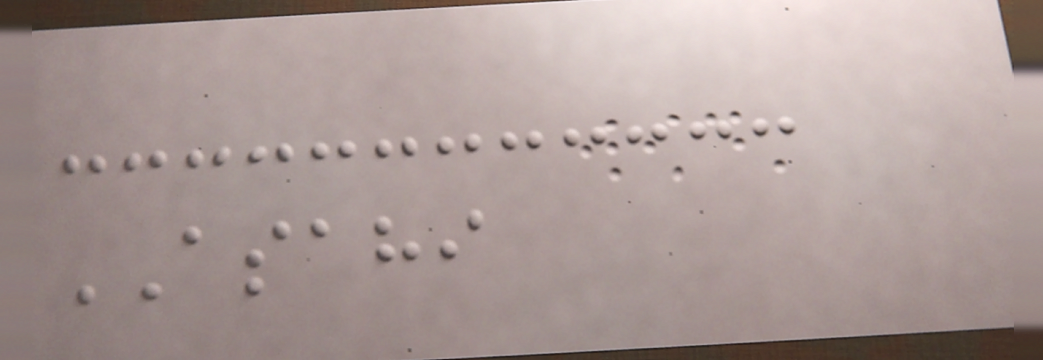ASAHI
